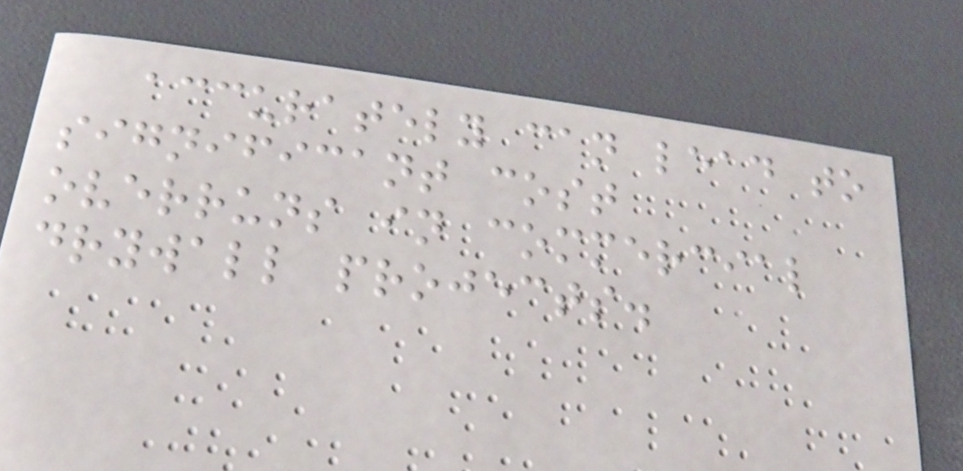accurately can lead to
significant cost
overruns in commercial
drywall projects.
